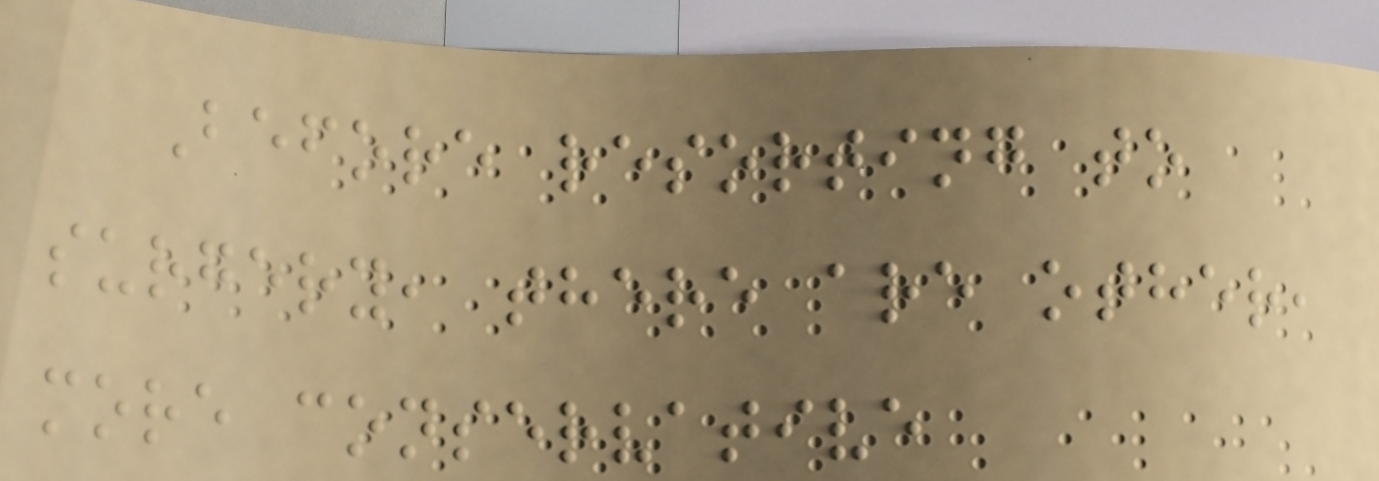Before resorting to
surgery, there are other,
more conservative
